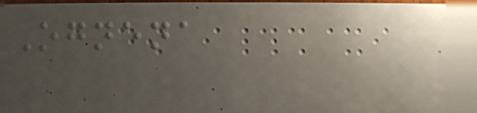Ognena
